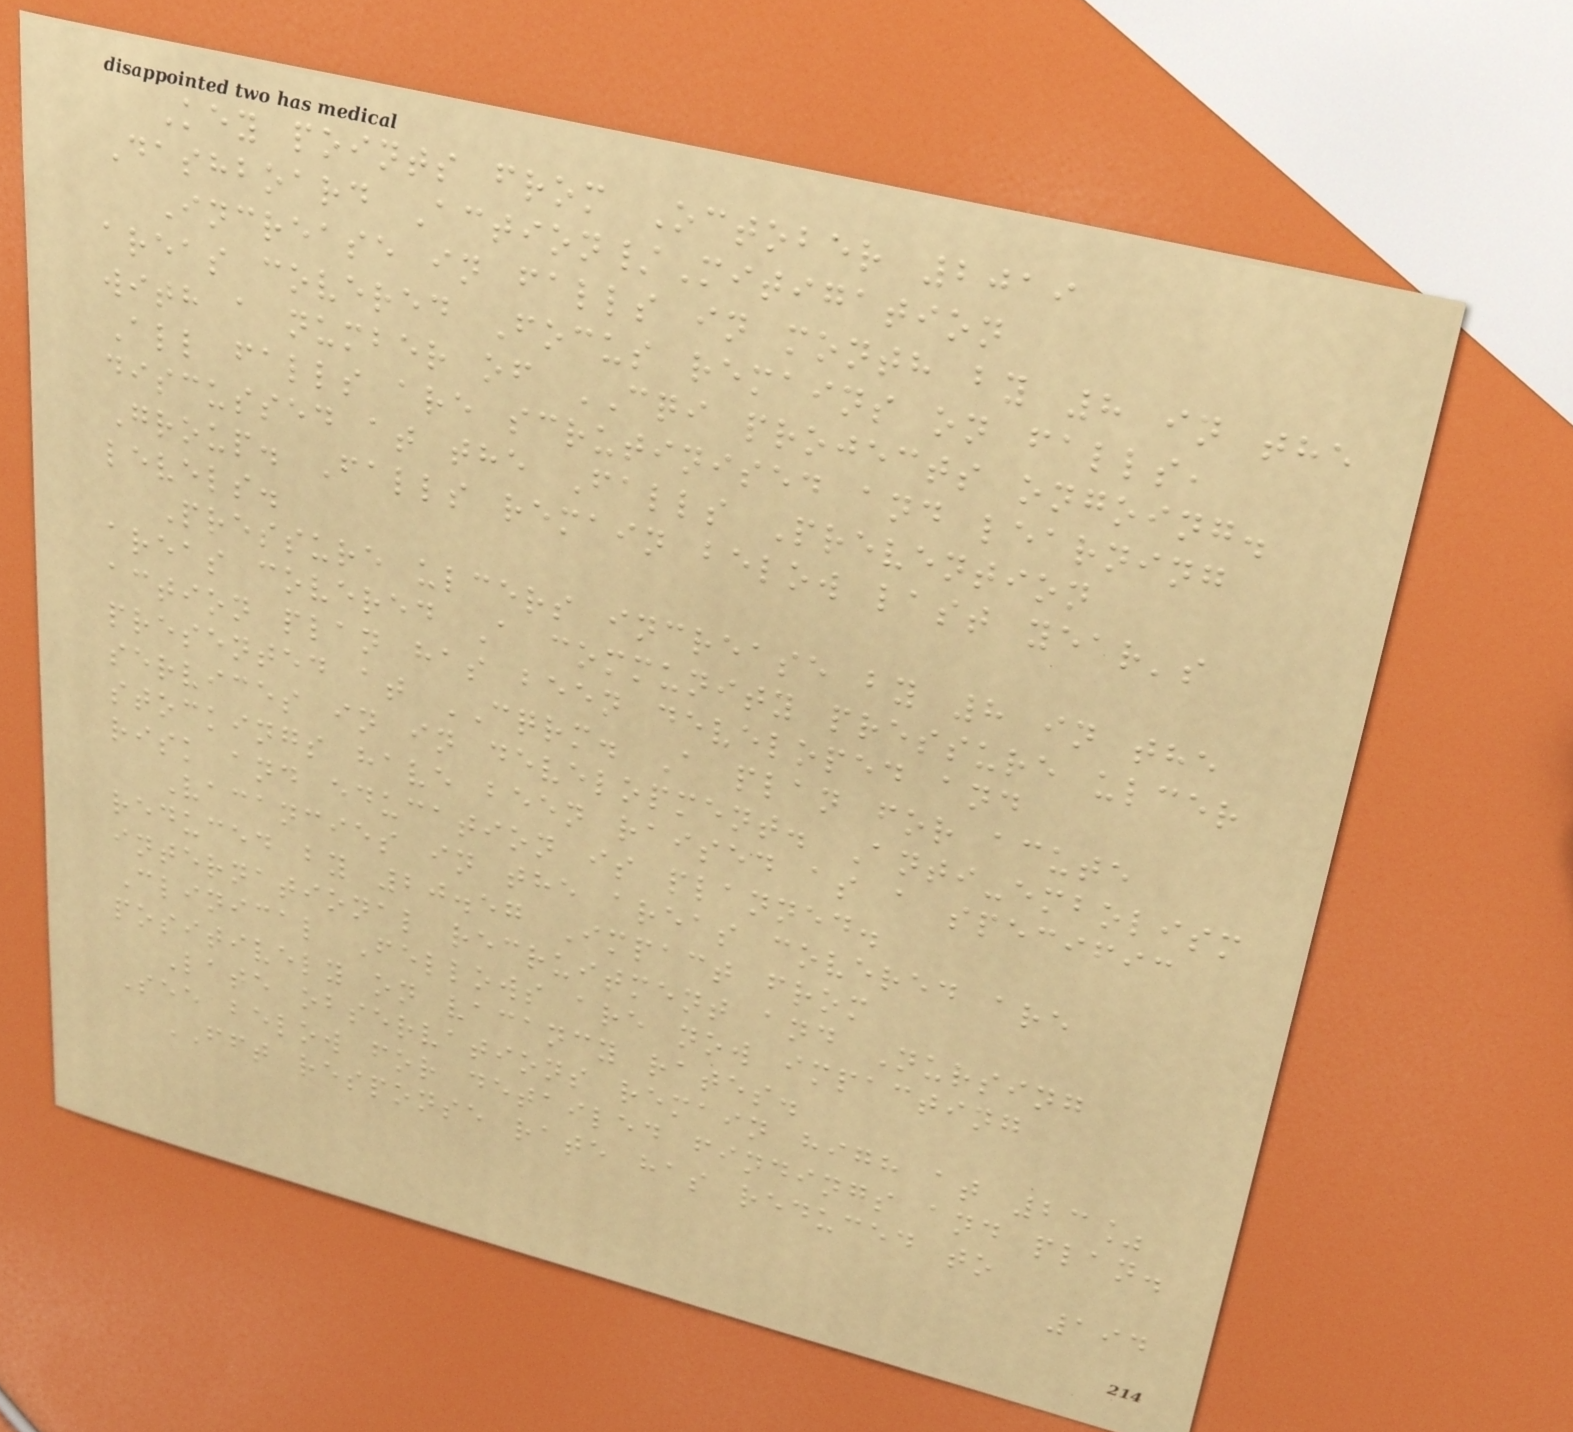Key points from October 2019
Dashboard Action/Mitigation
Increase in falls in month by 8 in the
areas covered Focus remains on falls,
with a number of CQI projects ongoing.
All falls are scrutinised and learning
discussed at the Falls Prevention
Group. Falls remain below last year's
levels.
Pressure ulcers increase by 8 in the
areas covered A community pressure ulcer
action plan has been developed and
presented at CQRM. A plan for acute
services in in development. Anti-embolism
stockings have been raised as a specific
risk and education is planned.
Vacancies in the areas covered are
reduced by 20.57 Impact from
international recruitment and Nursing
Clinical Fellows are now impacting
positively on vacancy rates.
Late observations remain high at 23%
See below for detailed findings and plan.
FFT response rate has reduced to
194
